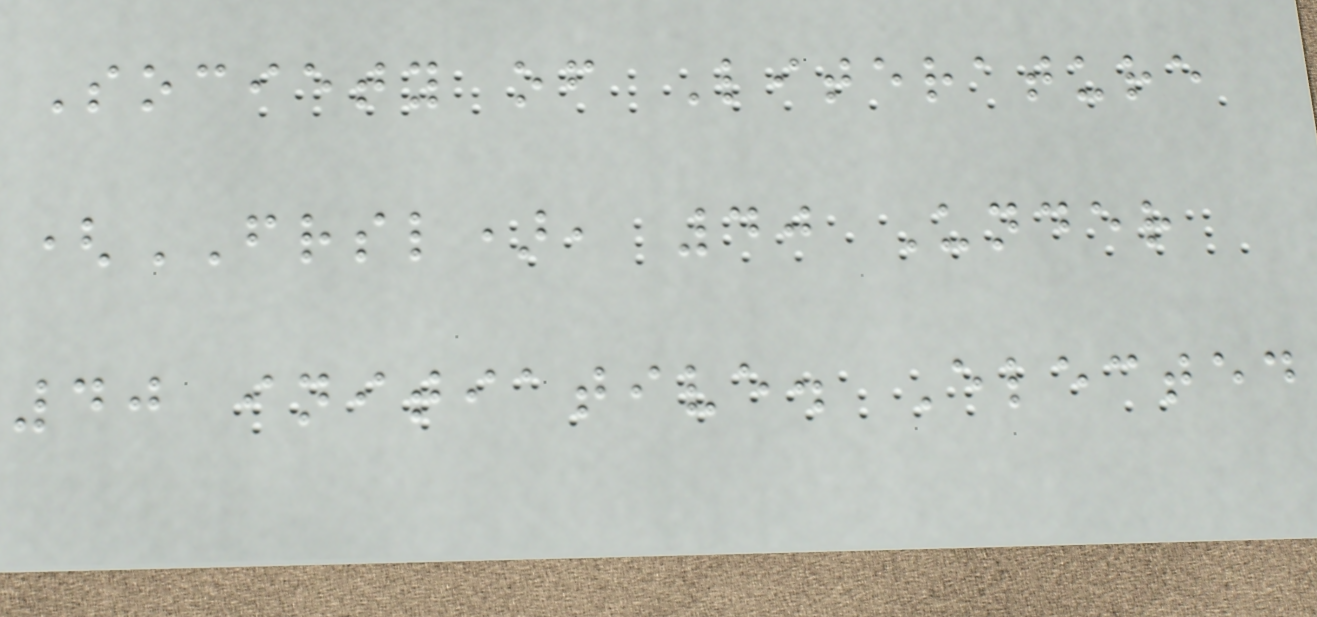Society of Literature
(FRSL), 40 Under
40 initiative. Elected
